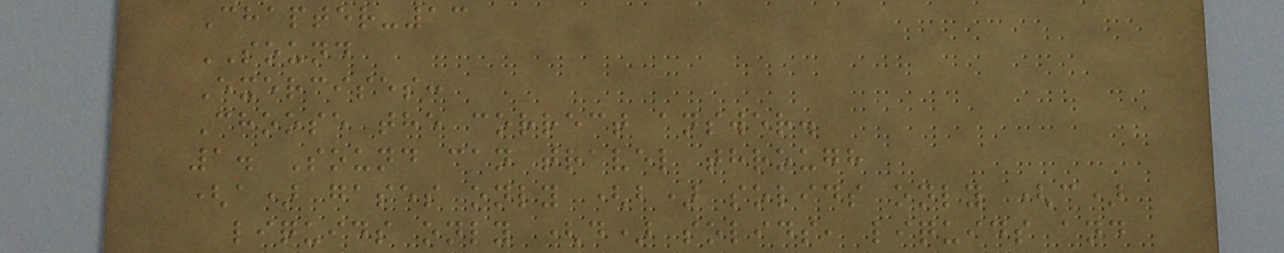Chapter-13
SOUND
Exercises:
Choose the correct answer.
1. Sound can travel through
(a) gases only (b) solids only (c)
liquids only (d) solids, liquids and
